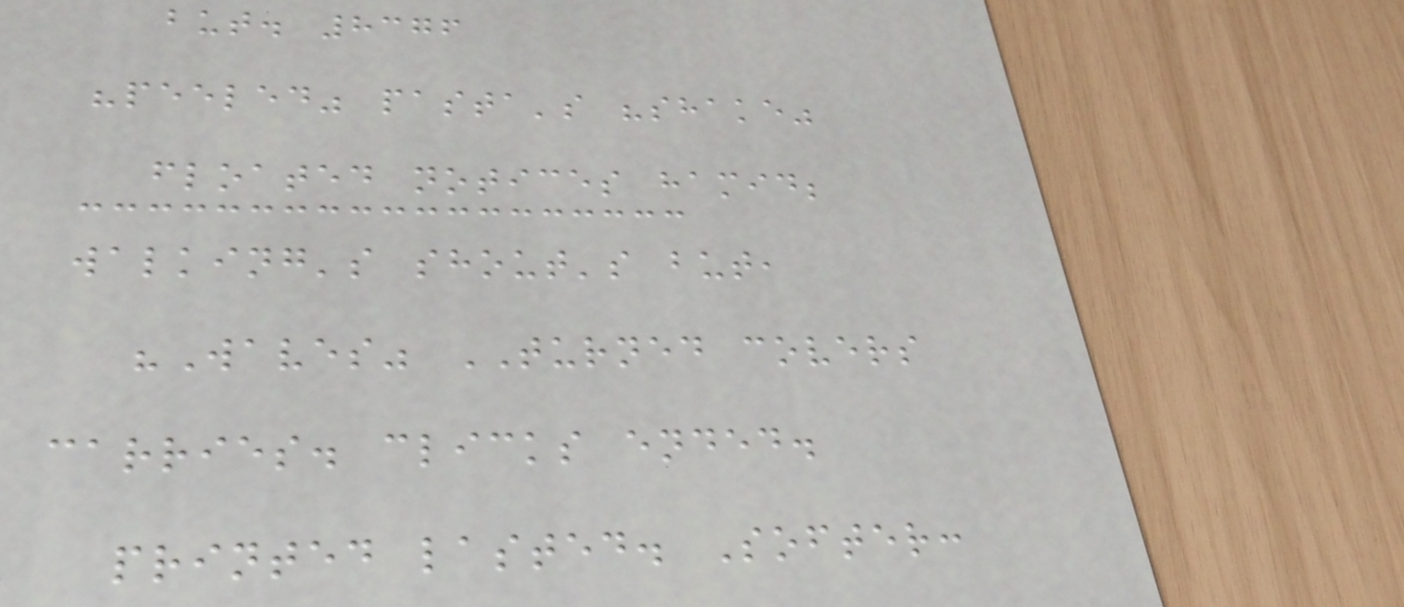but. 8376
"peeled" pasta's "shake"
floated notices hamid;
walking's shout's but,
"Waves" TURNED covers
carries. clicks ended.
printed lasted. Softer:
